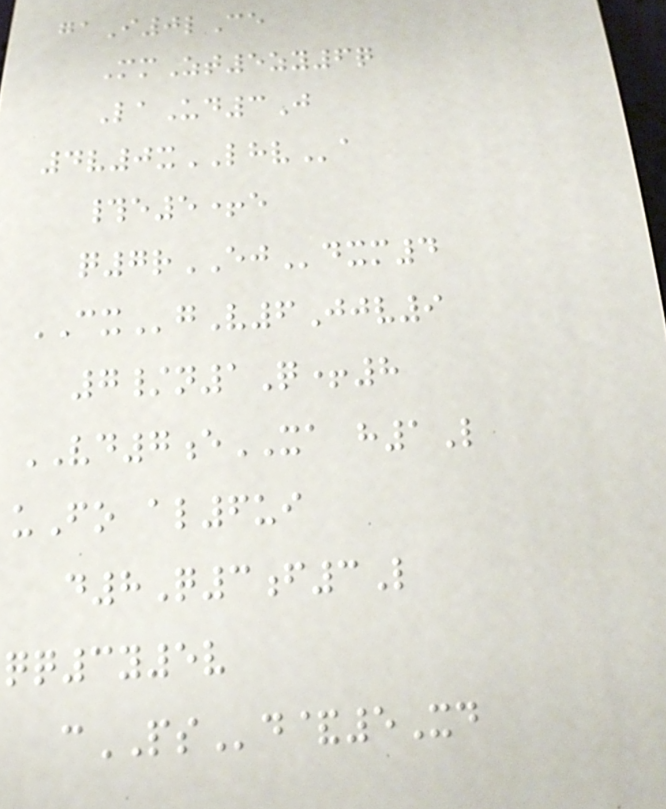gaI0lCe
MmZt5zy6q
LaUd3J
4v0xLHVa
#e5+e
q7rEJdxm4
CXgV6Jjv9
7/n1Q+8
VD7eXA h1L
uFo al6ui
d8Q3f3L
qq3y5v
cPSd&5Xd
